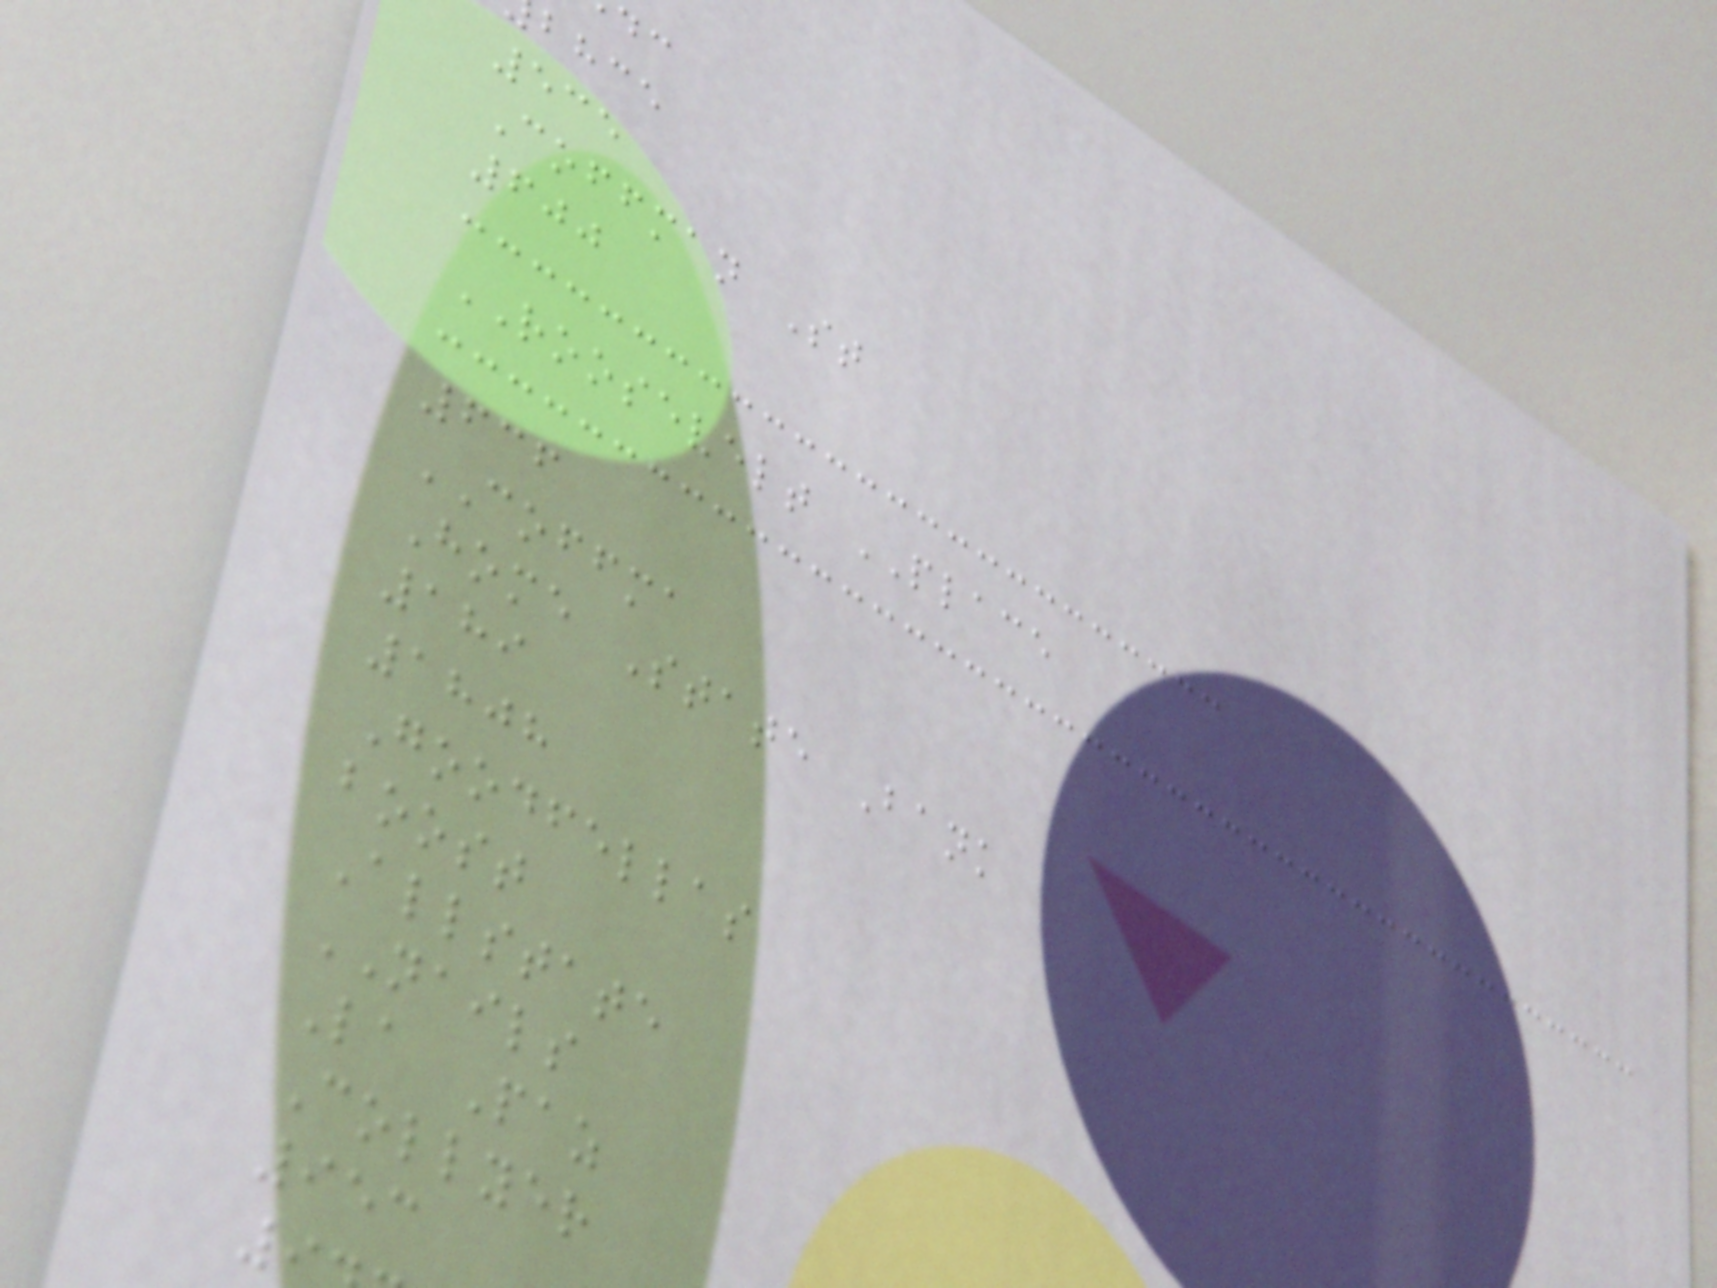bhce
535
Coffman St
600
ROOSEVELT PLACE
636
COFFMA
Home State Bank
189
1808
Goodfellas
boost
Allstate
NAILS
La Paz
Collyer
953
